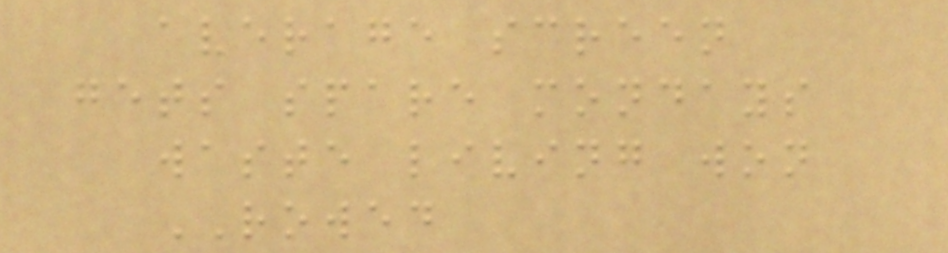average screen
gets spare mondays
waste living won
ROWED
